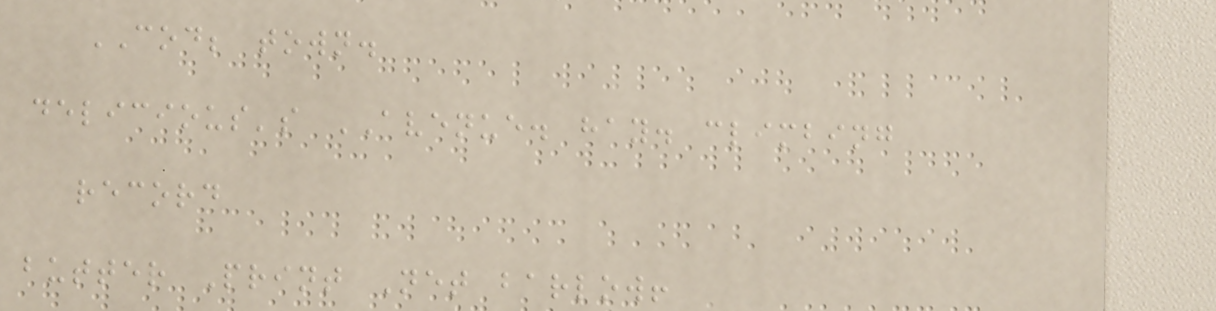COD; town.
delicious's AVENUE. hay. climbing
record
butter Print Net barlow!
